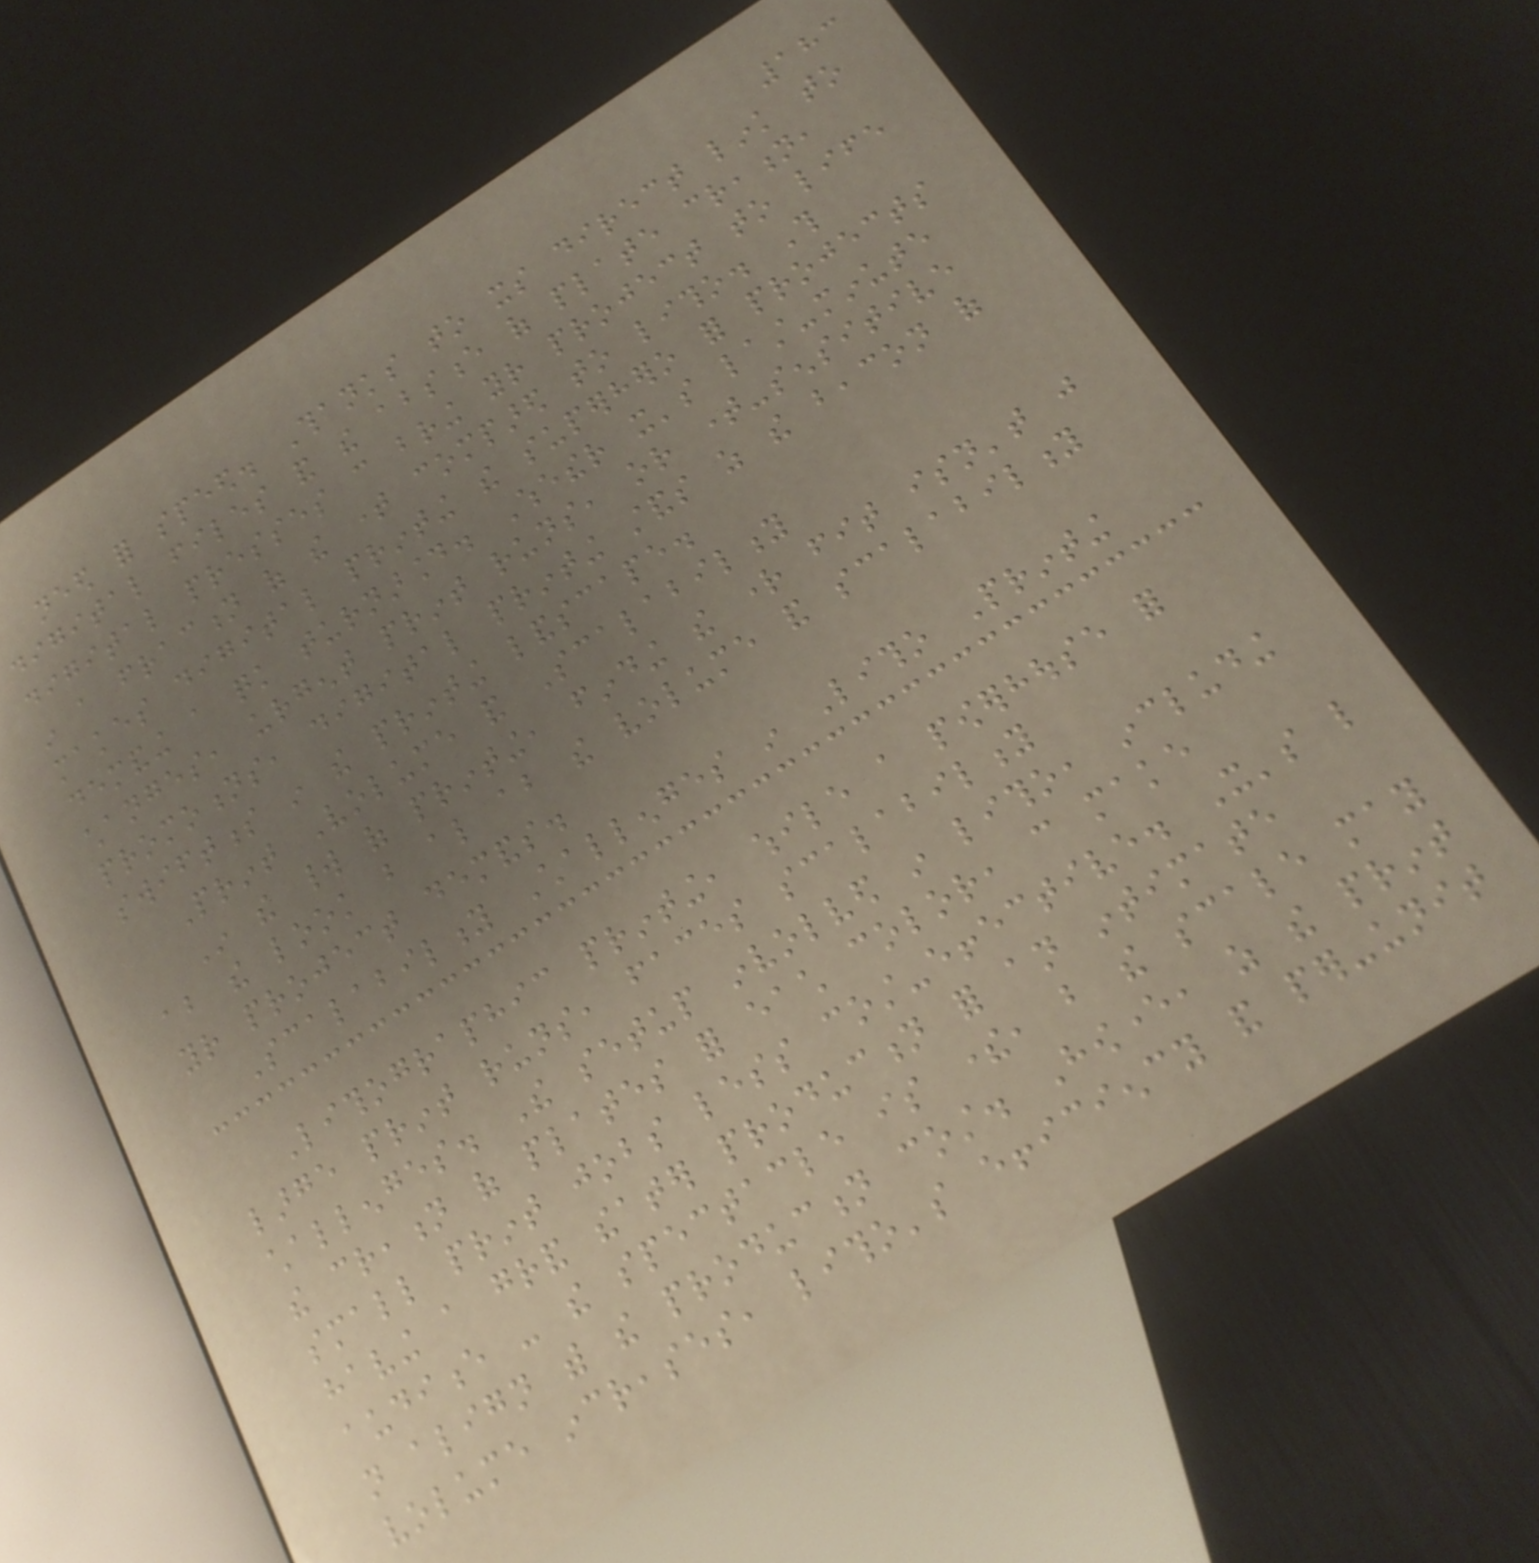183
need for speed. Thanks to its direct link to
digital files and the absence of plate creation,
digital presses can bring your project to life
in a fraction of the time compared to litho. This
makes digital printing the superhero for projects
demanding a quick turnaround. Whether it's last-minute
changes, urgent print runs, or time-sensitive
promotions, digital printing stands as the beacon of
swiftness in the printing landscape.
Print Volume and Scalability
In the world of printing, finding the right fit isn't just
about the look but also about the volume and scalability
your project demands.
Scalability Challenges in Litho Printing
Lithographic printing, while a powerhouse for
large print runs, faces scalability
challenges. The setup involved in litho, including
the creation of plates for each color, can make
small print jobs less cost-effective. It's like
having a grand theater production for an intimate
audience - the spectacle is there, but the scale may
not align with the production cost. However, as the print
volume increases, litho's efficiency and per-unit
